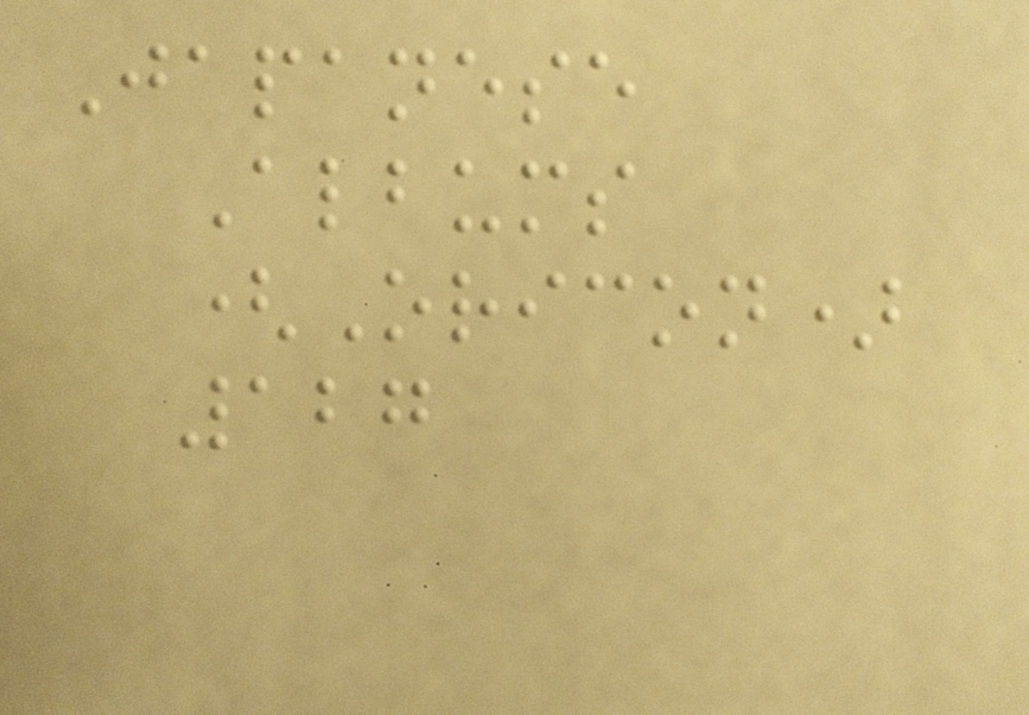Japanese
Albums
(Oricon)
127
